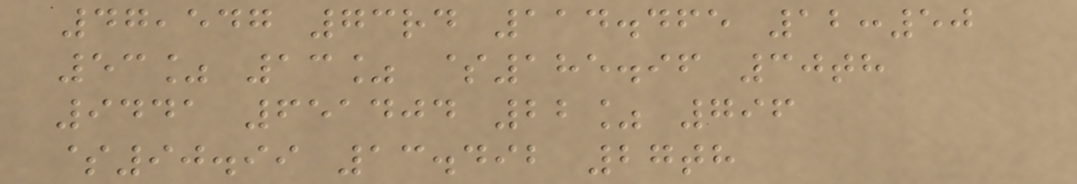47,547 73rd 114.465 12:50
53% 13% $185.96 30th
9441 651404 22% 796
$90.99 13.492 27th
